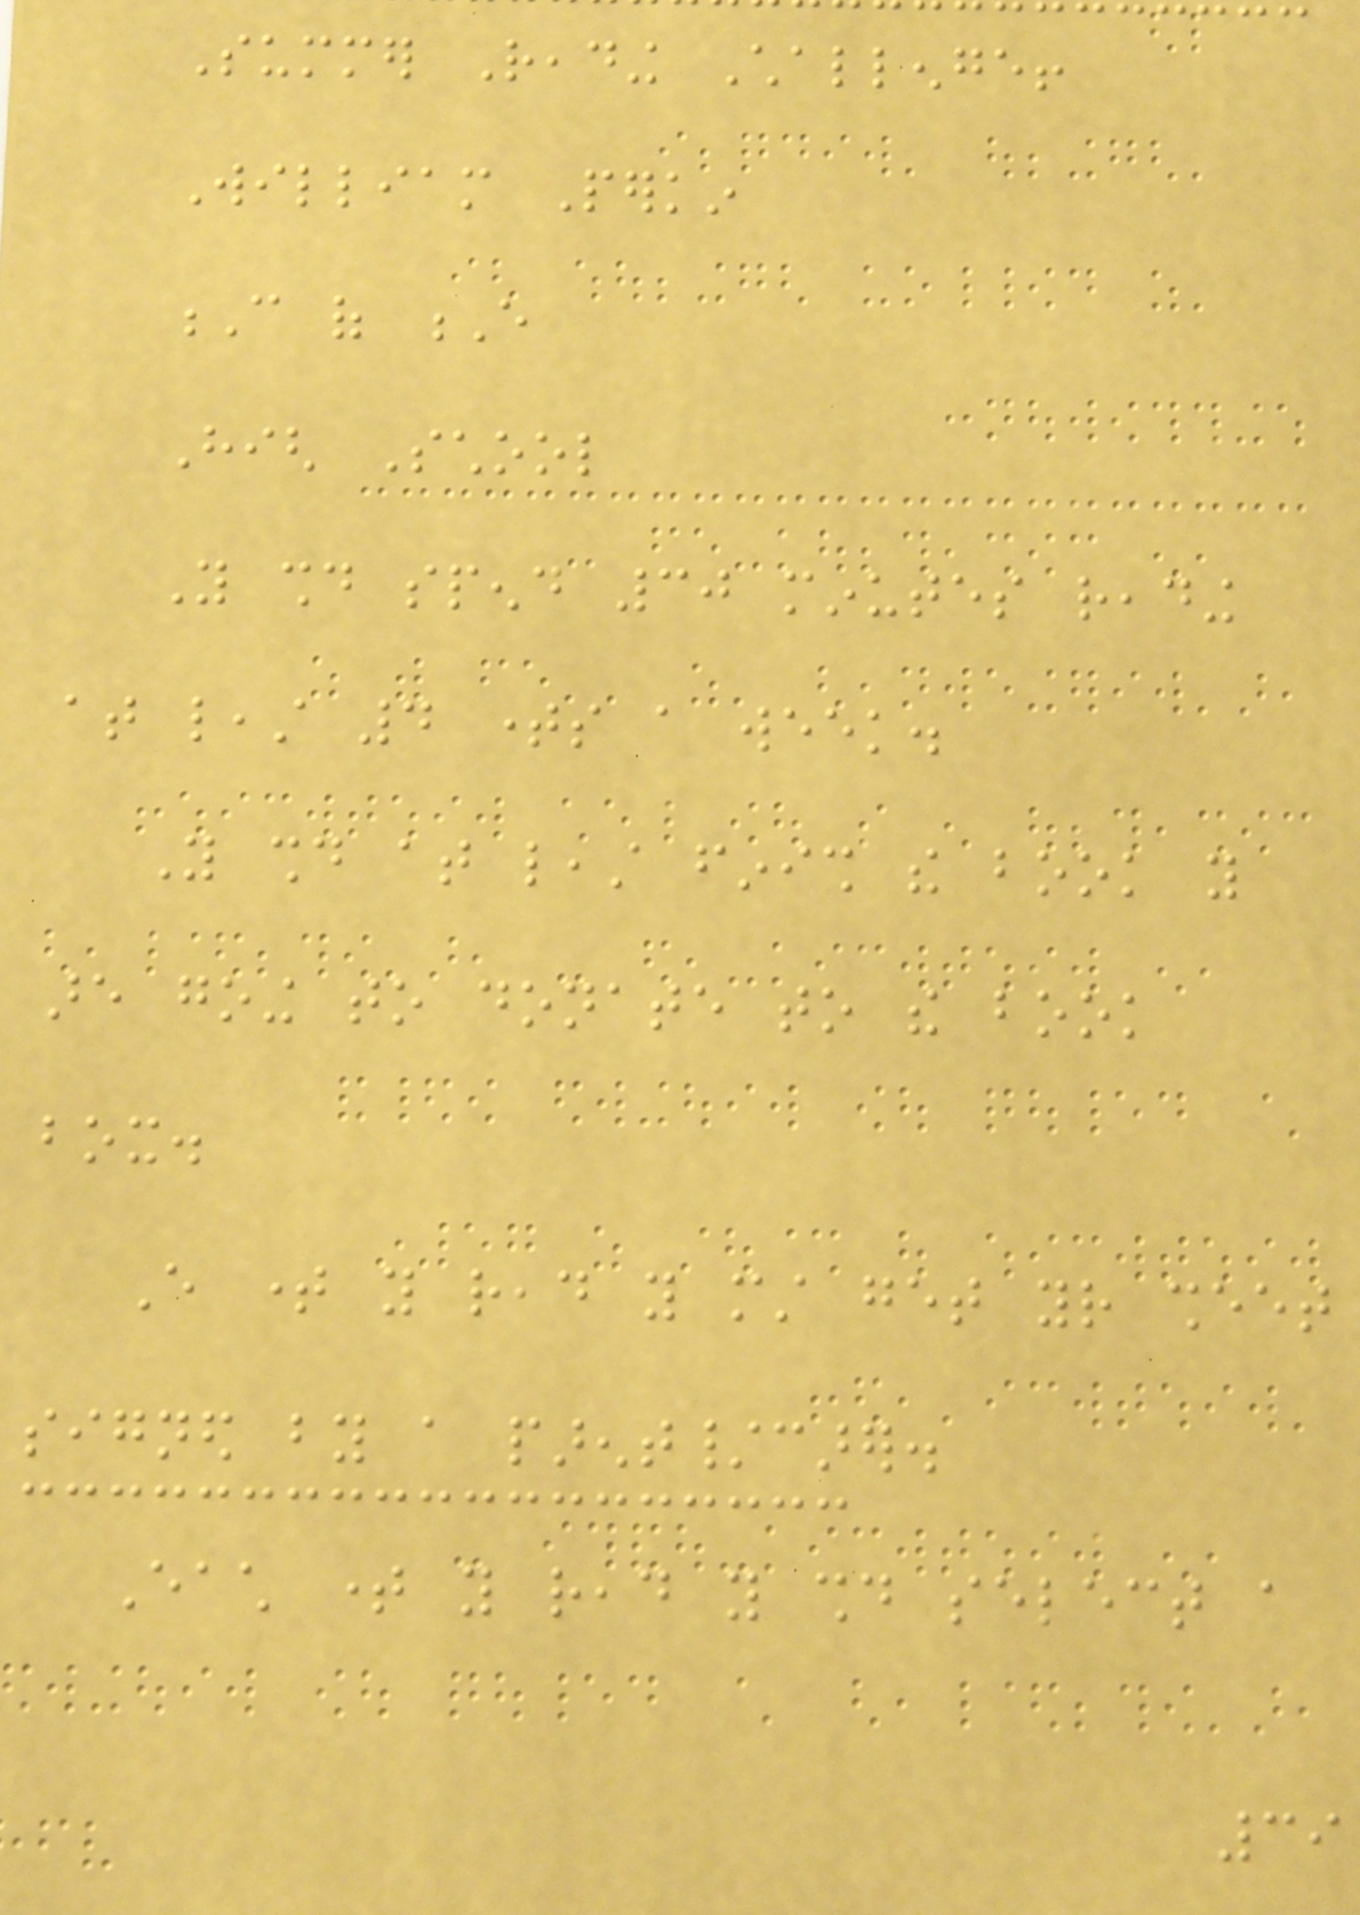Summer Reading Challenge!
William Perkin
C of E
High School
You should spend 30 minutes reading
at least 4 times a week.
You should at least finish the book you
are going to donate to the book
box.
Every time you read you must get your sheet
signed by a parent/carer.
Each time you read you should select a
39
